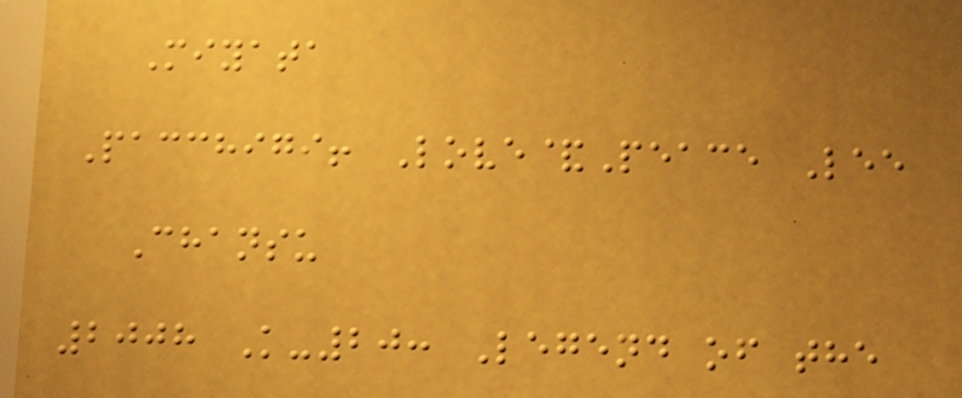Miyata
Pacchigi! Love&Peace Lee
Chansu
2008 K-20: Legend of the
